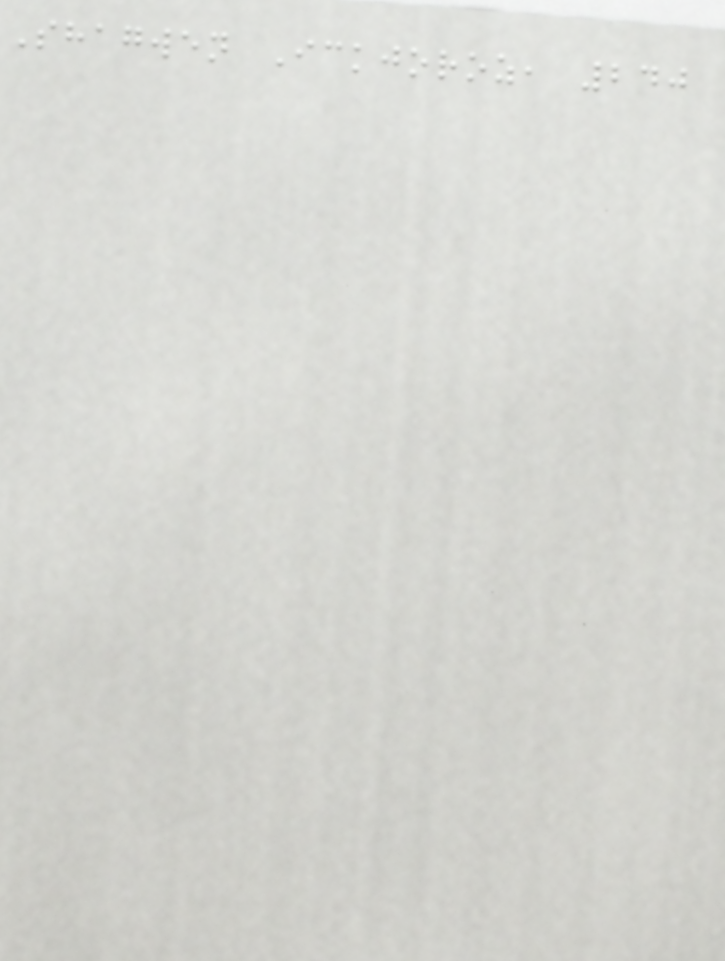Shagwen Ickjoroz, 240
